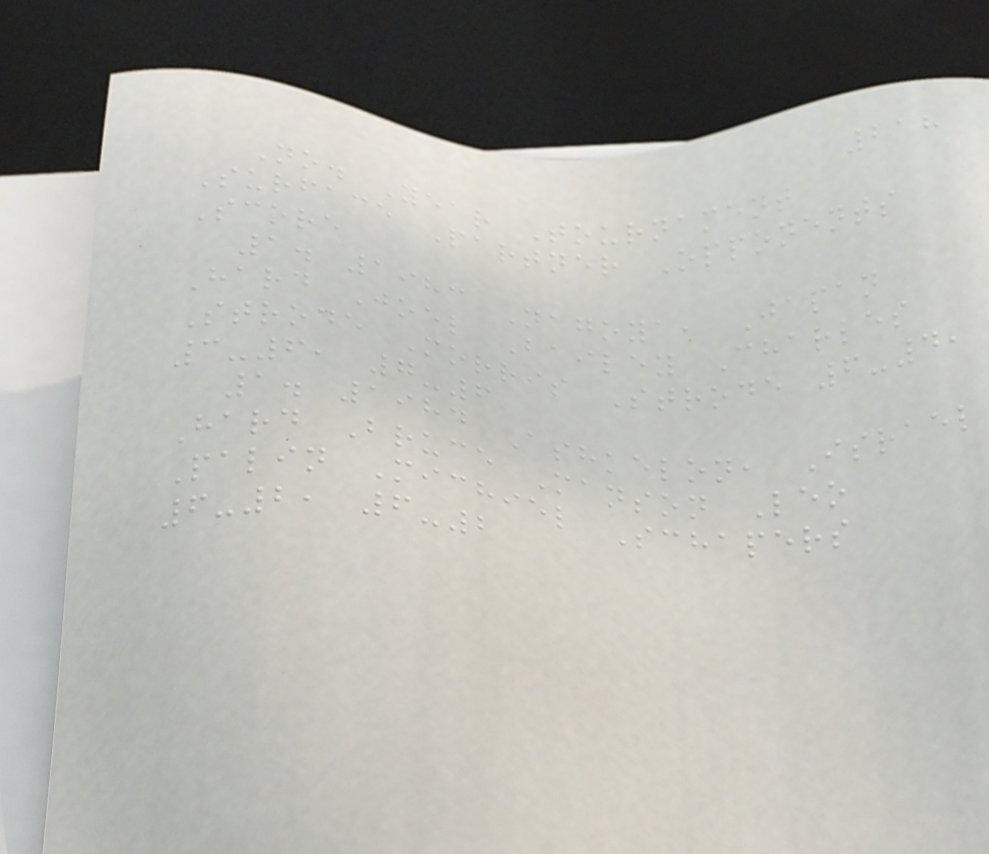218
No. Year Tournament
Surface Partner Opponents
Score
1. 1983 Nagoya, Japan
Hard Joel Bailey Charles
Strode Morris Strode 6-4,
3-6, 7-6
1. 1984 Ashkelon, Israel
Hard Bruce Manson Leo
Palin Michiel Schapers
6-2, 6-2
